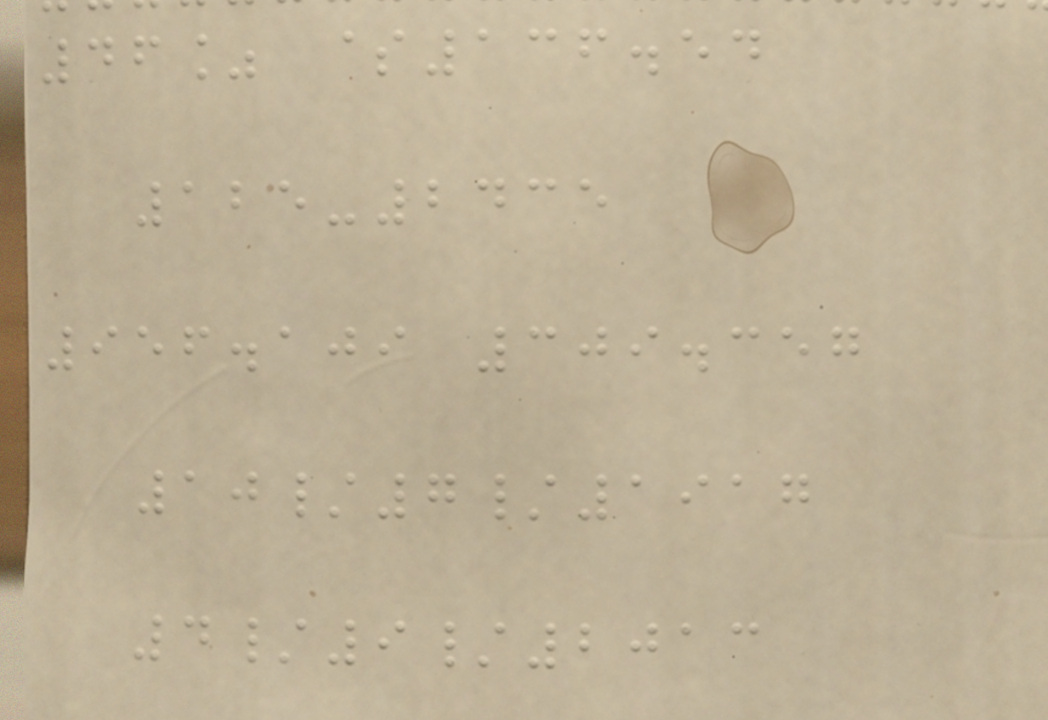46% $136.54
125-2435
956.109 309.357
10/7/1917
4/9/2013
